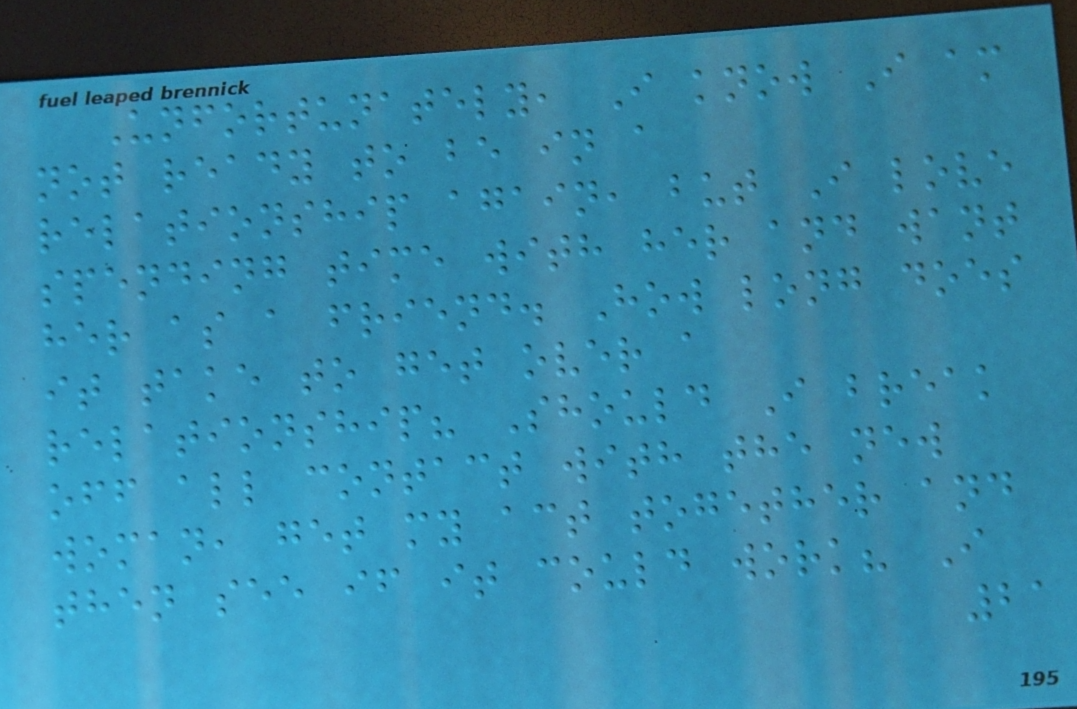Unfortunately, I know I am
not ready to be in a
relationship again, but I love
spending time with her and want
her as a friend. How long does
it take to get over a
relationship? Should I break
off all contact with the new
woman, get my act together and
then see if it could work? I
21
